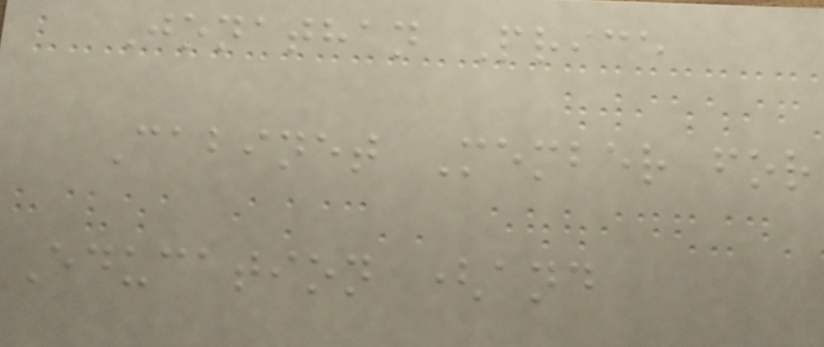Jonathan Price
Cabinet Member for
Education (and
